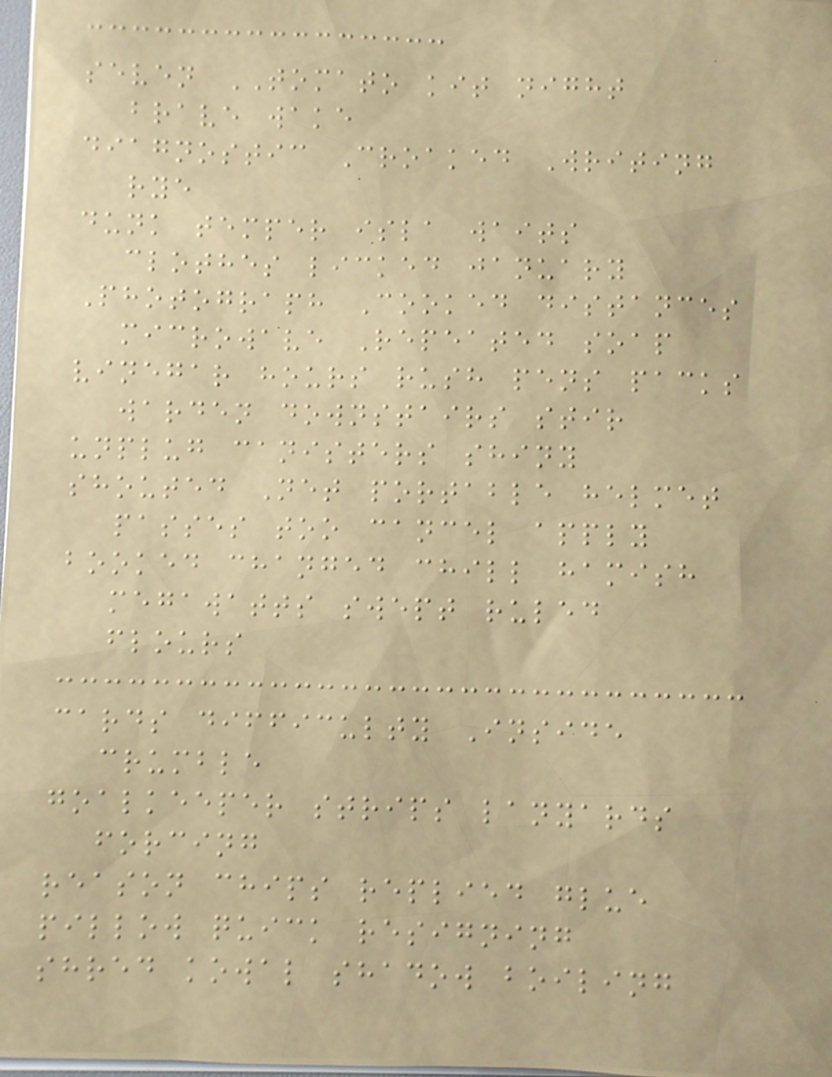seven TOMATO kit night
brave wake
diagnostic Croaked Writing
rye
dunk temper isla waits
clothes licked january
Photograph Cooked distances
microwave Repeated soap
vinegar hours rush pens packs
warden downstairs stir
unplug canisters shiny
shouted Net portable helmet
passes too cancel apply
booked changed chill hamish
megawatts swept ruled
flours
cards difficulty Inside
crumble
goalkeeper strips lanyards
forcing
reason chips replied glue
pillow quick resigning
shred kowal shadow boiling
